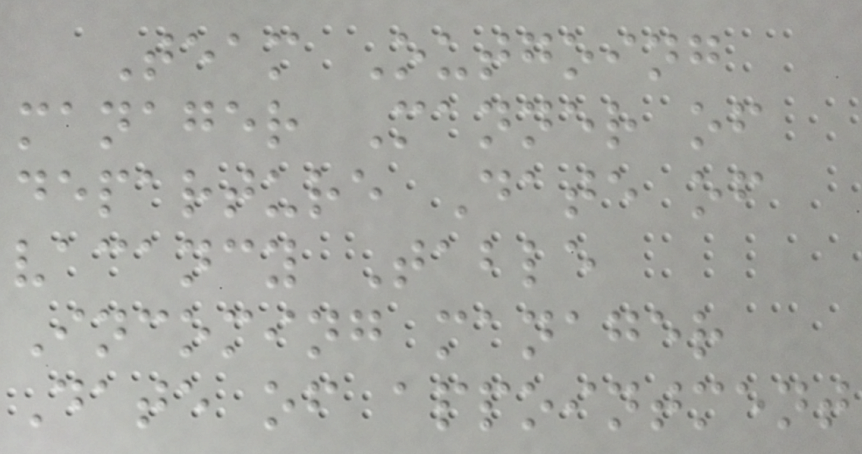Team Outgoing
manager Manner of
departure Date of
vacancy Table
Incoming manager
Date of appointment
